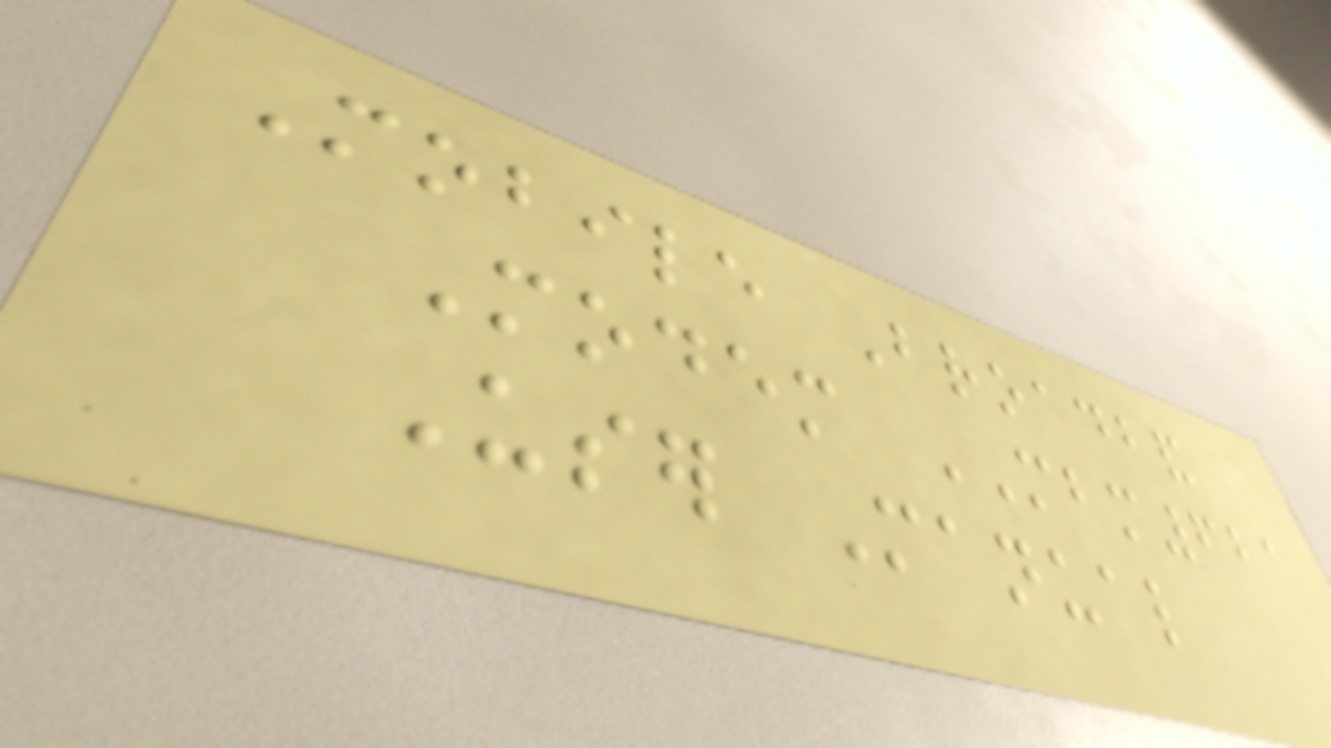Mobile Broadband
Modem MBM621
User Manual
